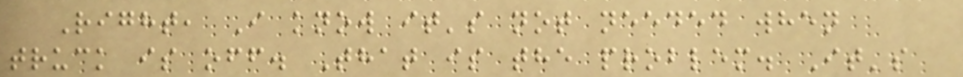Right, I know it's not needed when
truck is off. That is the problem. It's
